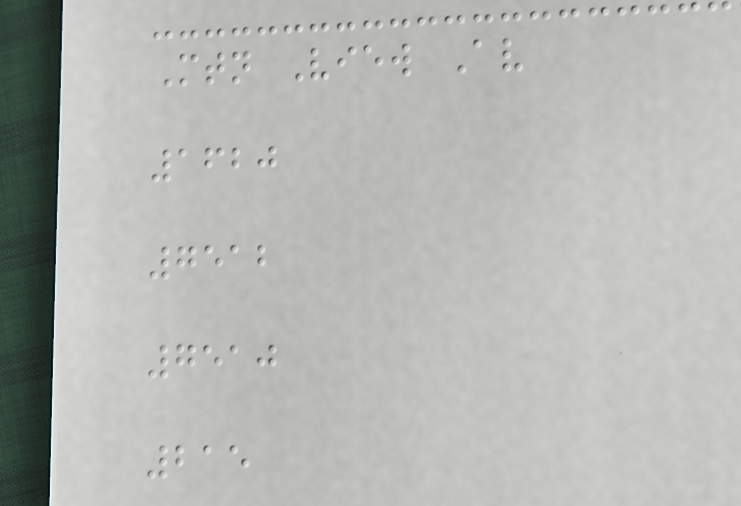Mtn View Av
1620
7512
7510
215
